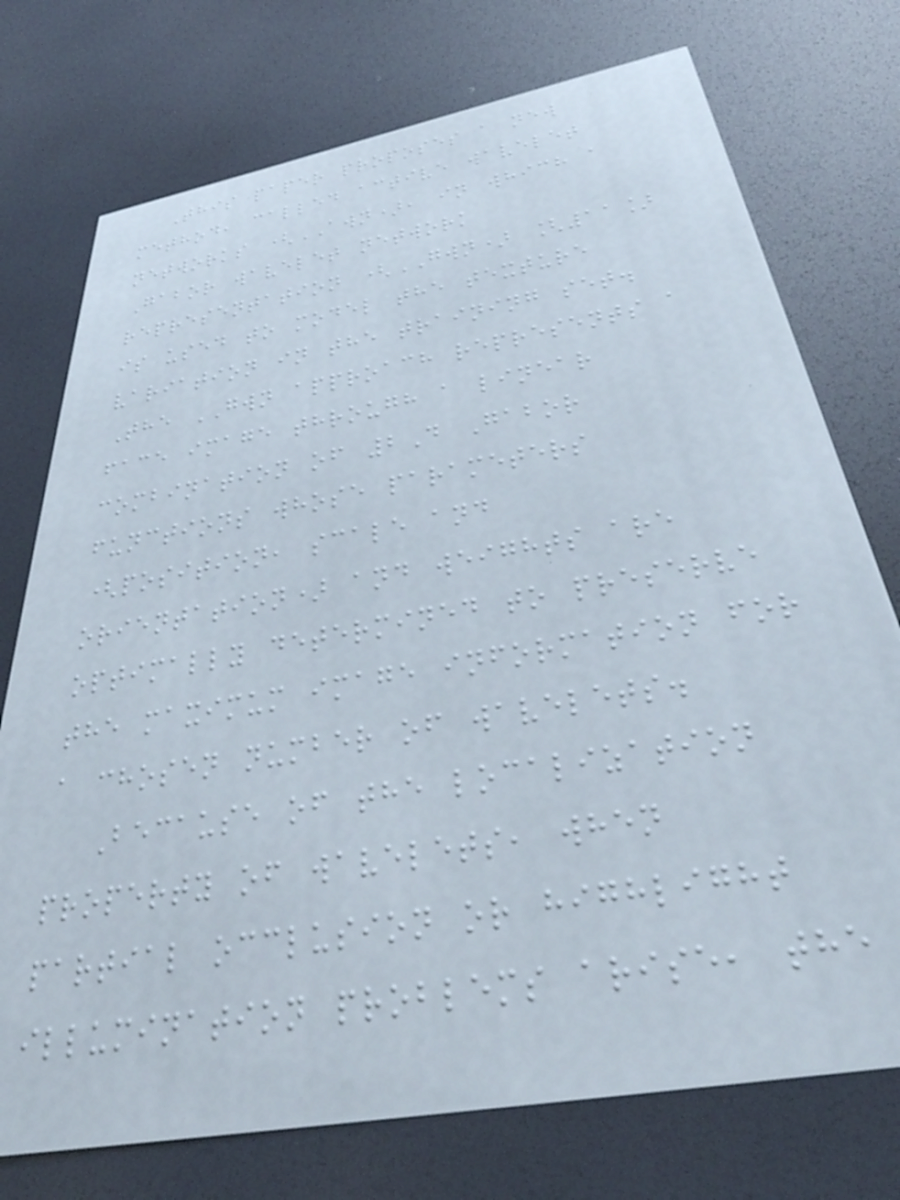This paper proposes a new
method, called active wavelet
networks (AWN), in which a
Gabor wavelet network
representation (GWN) [11]
is used to model the texture
variation in the training set.
The GWN approach represents a
face image through a linear
combination of 2D Gabor
functions whose parameters
(position, scale and
orientation) and weights are
optimally determined to preserve
the maximum image information for
a chosen number of wavelets.
Because of the localization
property of wavelets, when
partial occlusion or highlight
illumination problems arise, the
